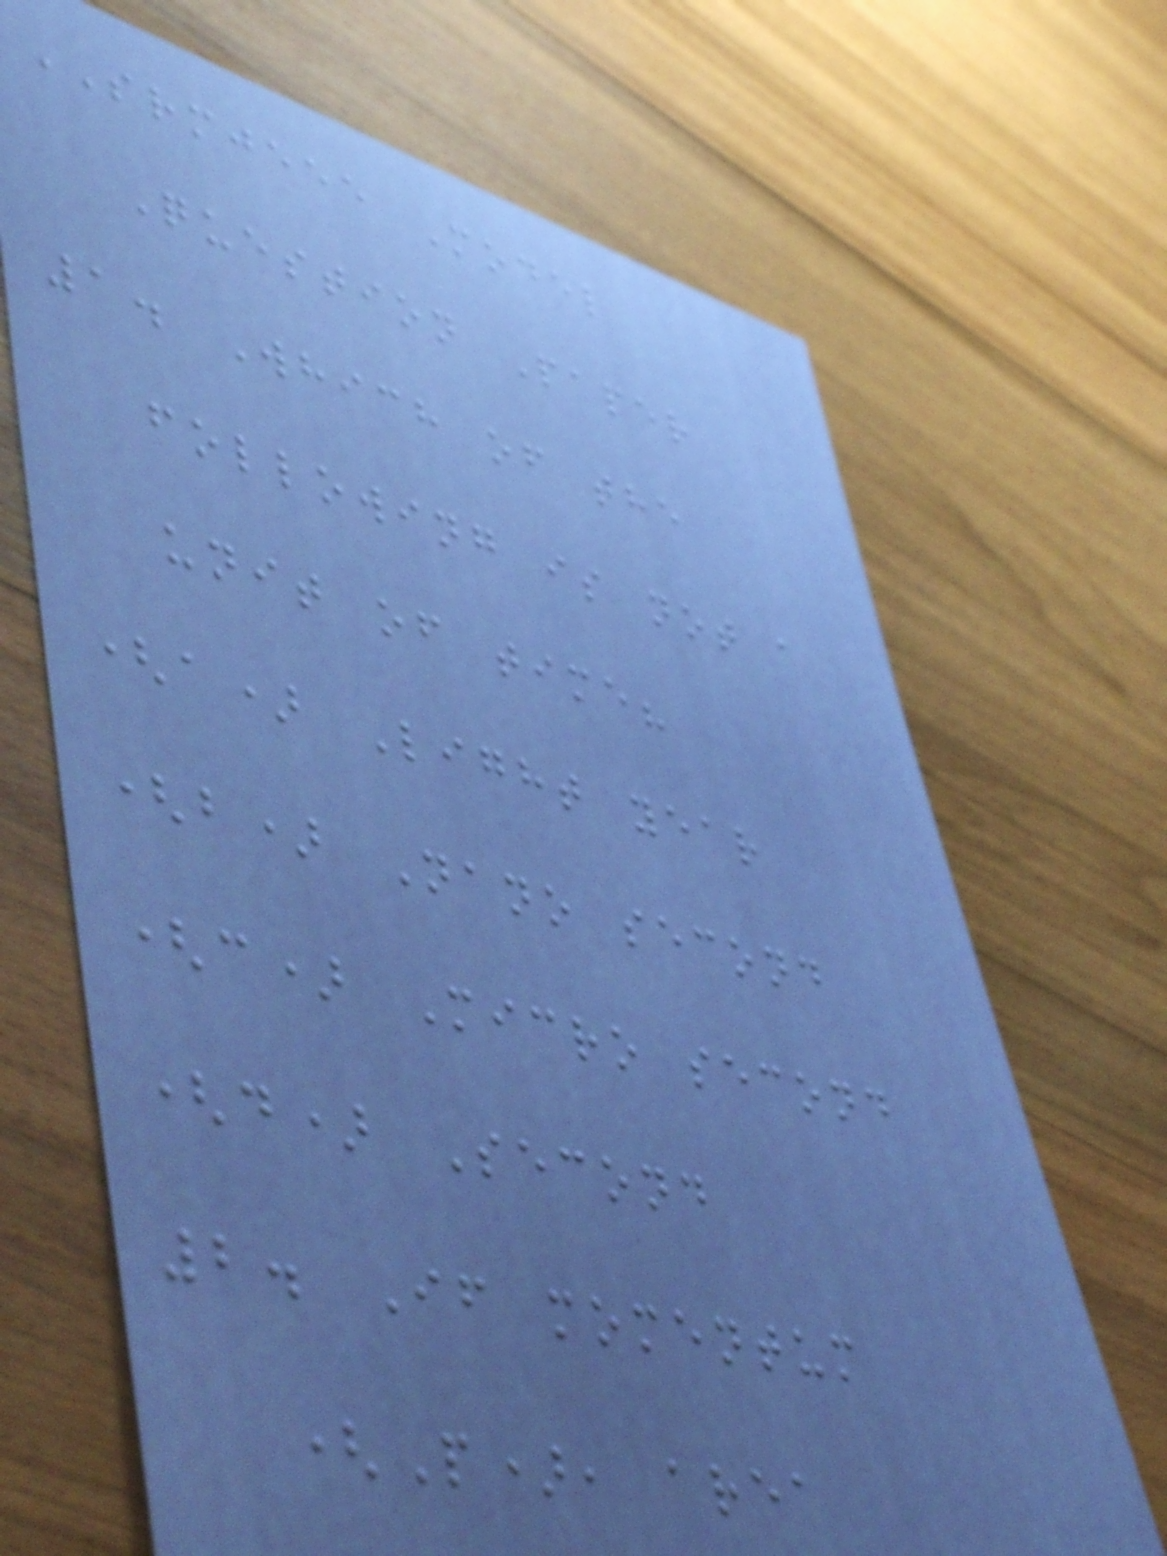SRMJEEE Model
Question Paper
1. Which of the
following is not a
unit of time?
(a) Light year
(b) Nano second
(c) Micro second
(d) Second
2. If momentum
(P), area
